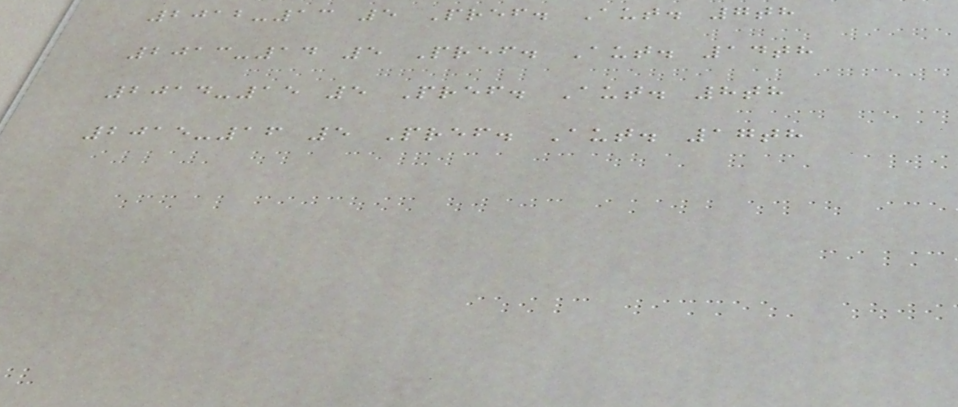2012-13 5 Pref. Aut. 7th
2013-14 5 Pref. Aut. 14th
2014-15 5 Pref. Aut. 8th
2015-16 5 Pref. Aut. 17th
